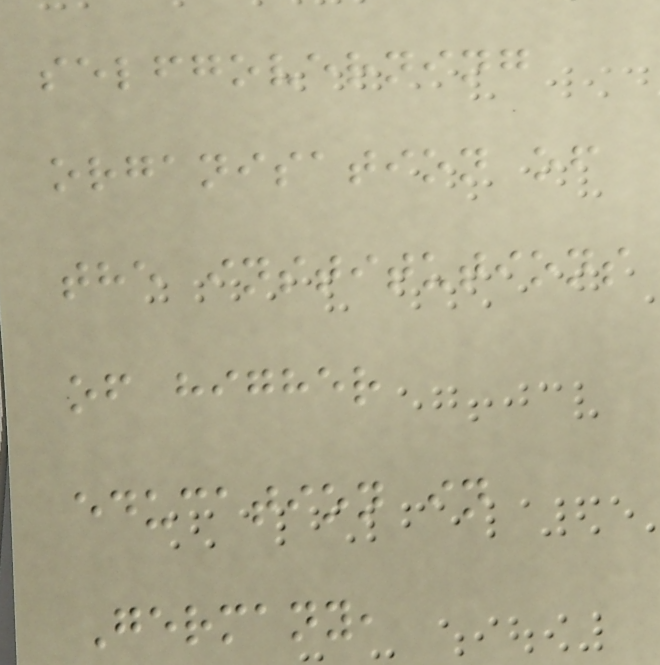selfgoverning
organisation of
the institutions
of higher
education in
Germany,
